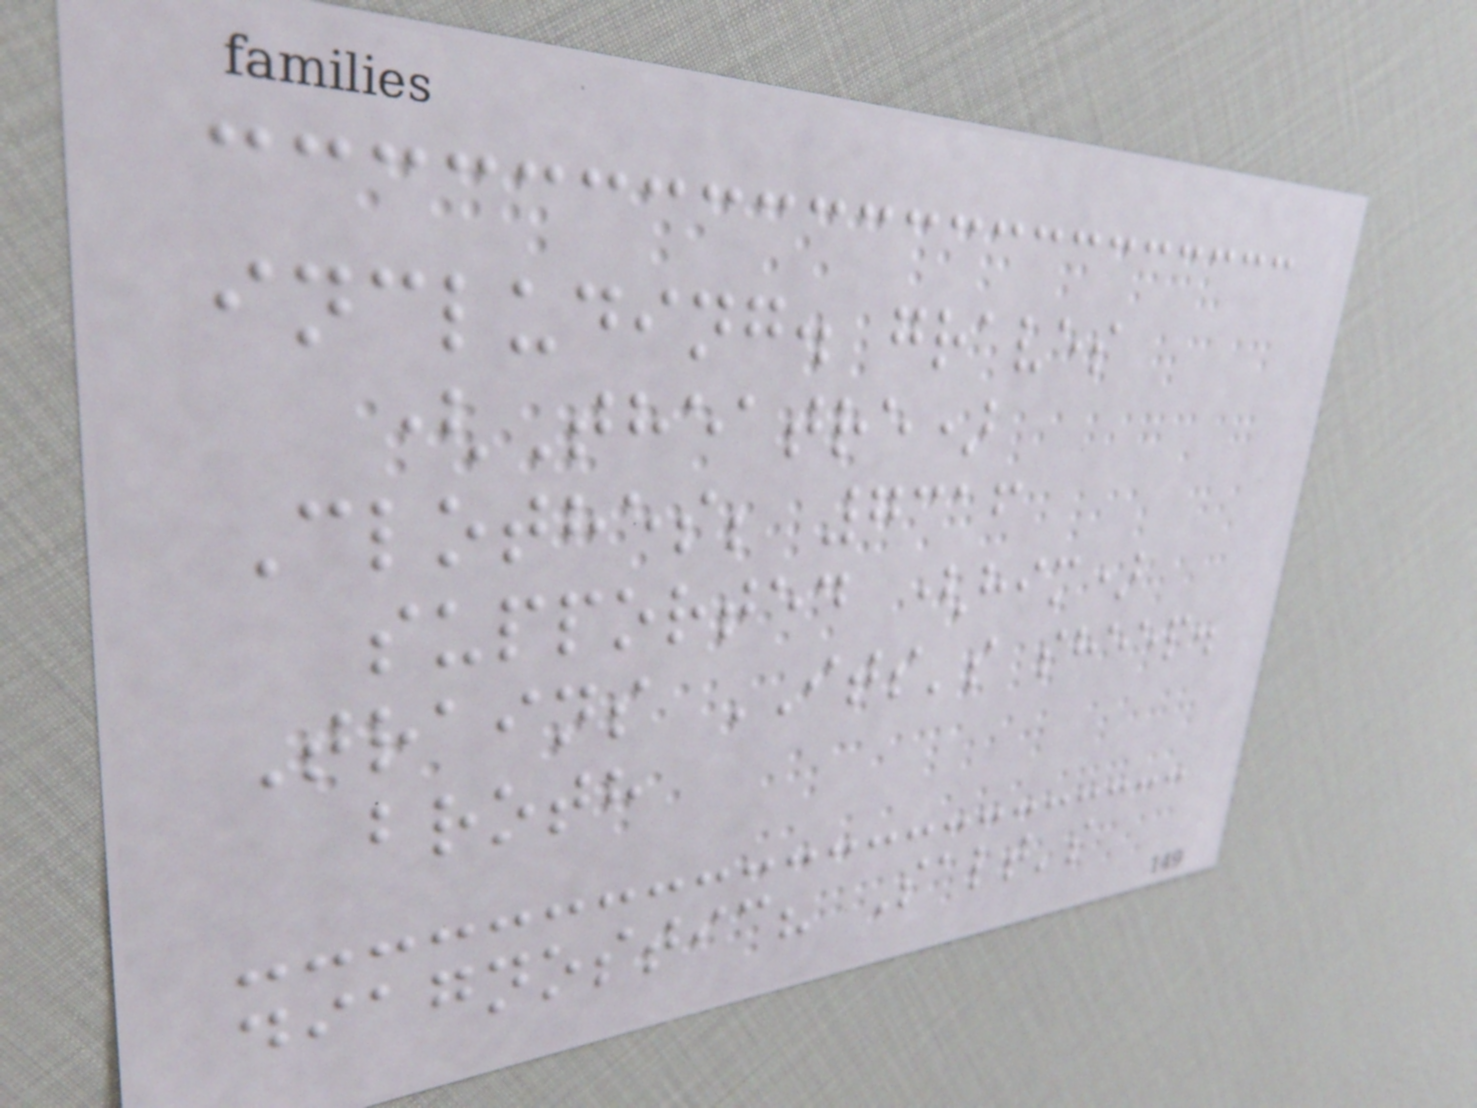including. graves
(Theatre)
Clothes; 7316
supported (him)
Trains ITS's sheep.
broth
diagnostic? Salt's
